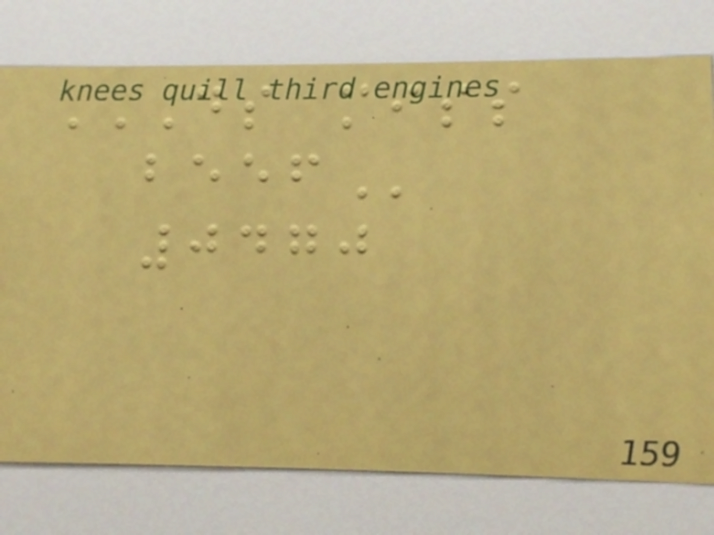DS MISS
BEEF
0470
